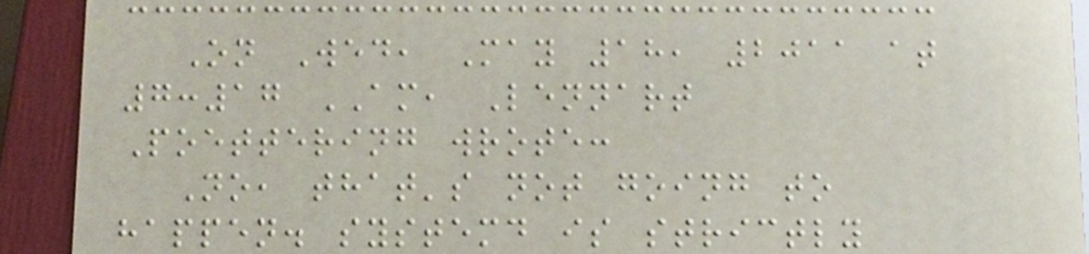On Wed, May 18, 2011 at
7:17 AM, Lennart
Poettering wrote:
No, that's not going to
happen. systemd is strictly
